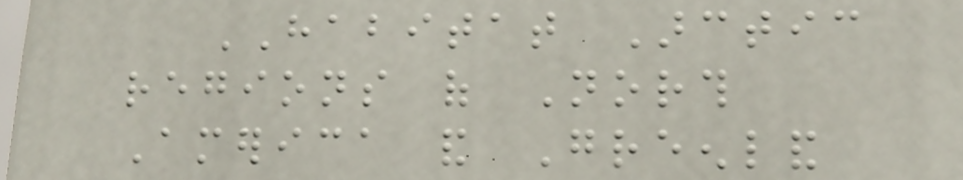HABITAT Arctic
regions of North
America and Greenland
